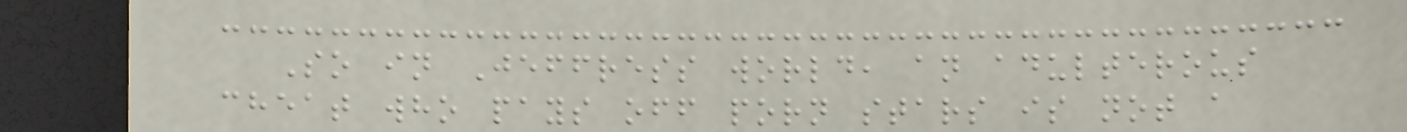So in Jeffress world, an adulterous
cheat who pays off porn stars is not a
